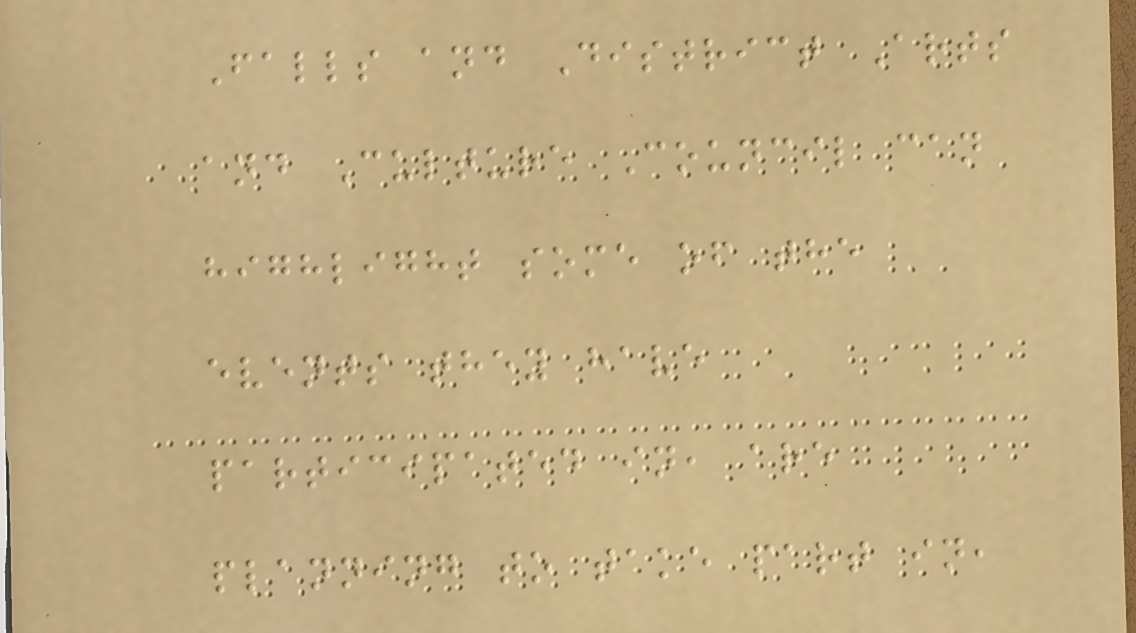Falls and District Arts
and Culture Council can
highlight some of the
events they have
participated in, are
planning to take part in,
